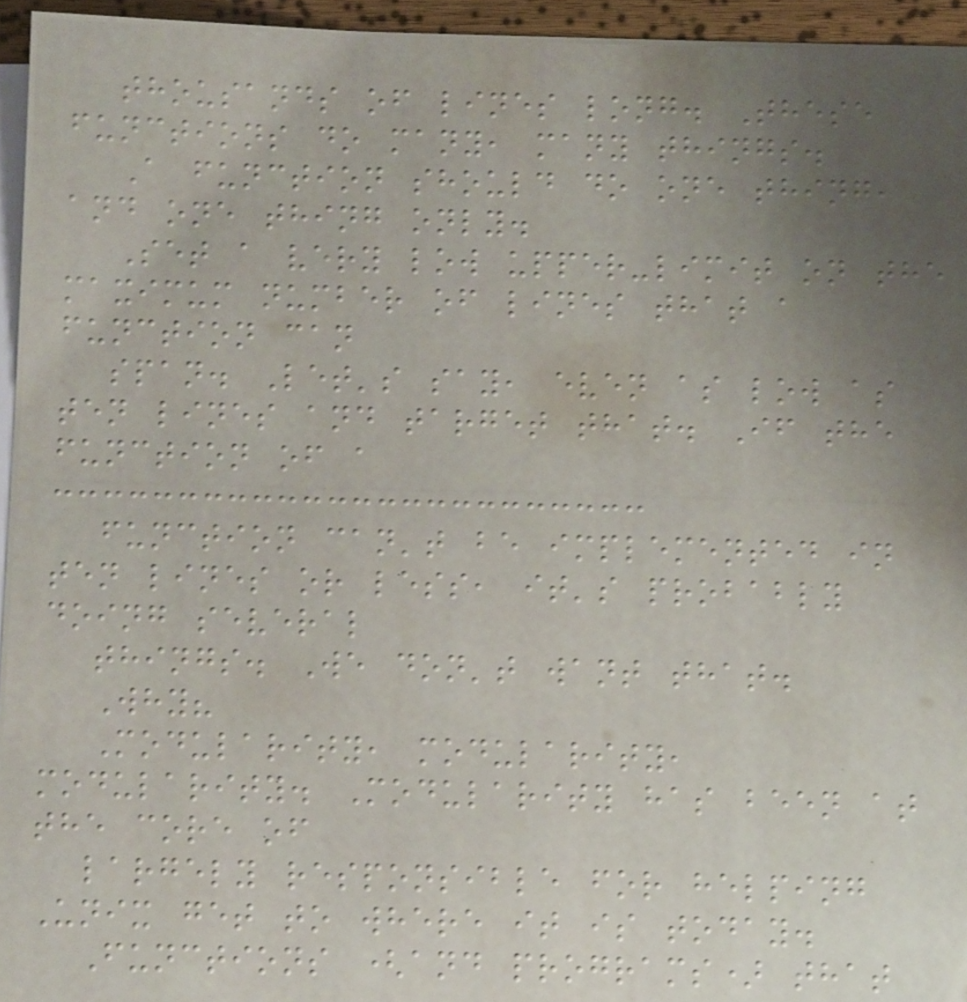thousands of lines long. These
functions do many, many things.
A function should do one thing,
and one thing only.
Set a very low upper-limit on the
maximum number of lines that a
function can
span. Let's say, even as low as
ten lines and target that. If the
function of a
function can't be implemented in
ten lines or less, it's probably
doing several
things. We don't want that.
Why?
Modularity, modularity,
modularity. Modularity has been at
the core of
largely responsible for helping
Unix get to where it is today.
Functions (and programs) that
